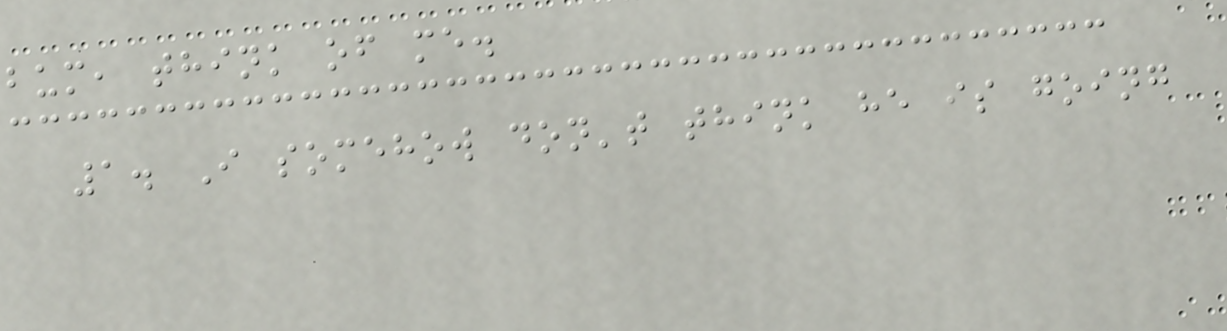bum, think of me.
1. I somehow don't think he is going
